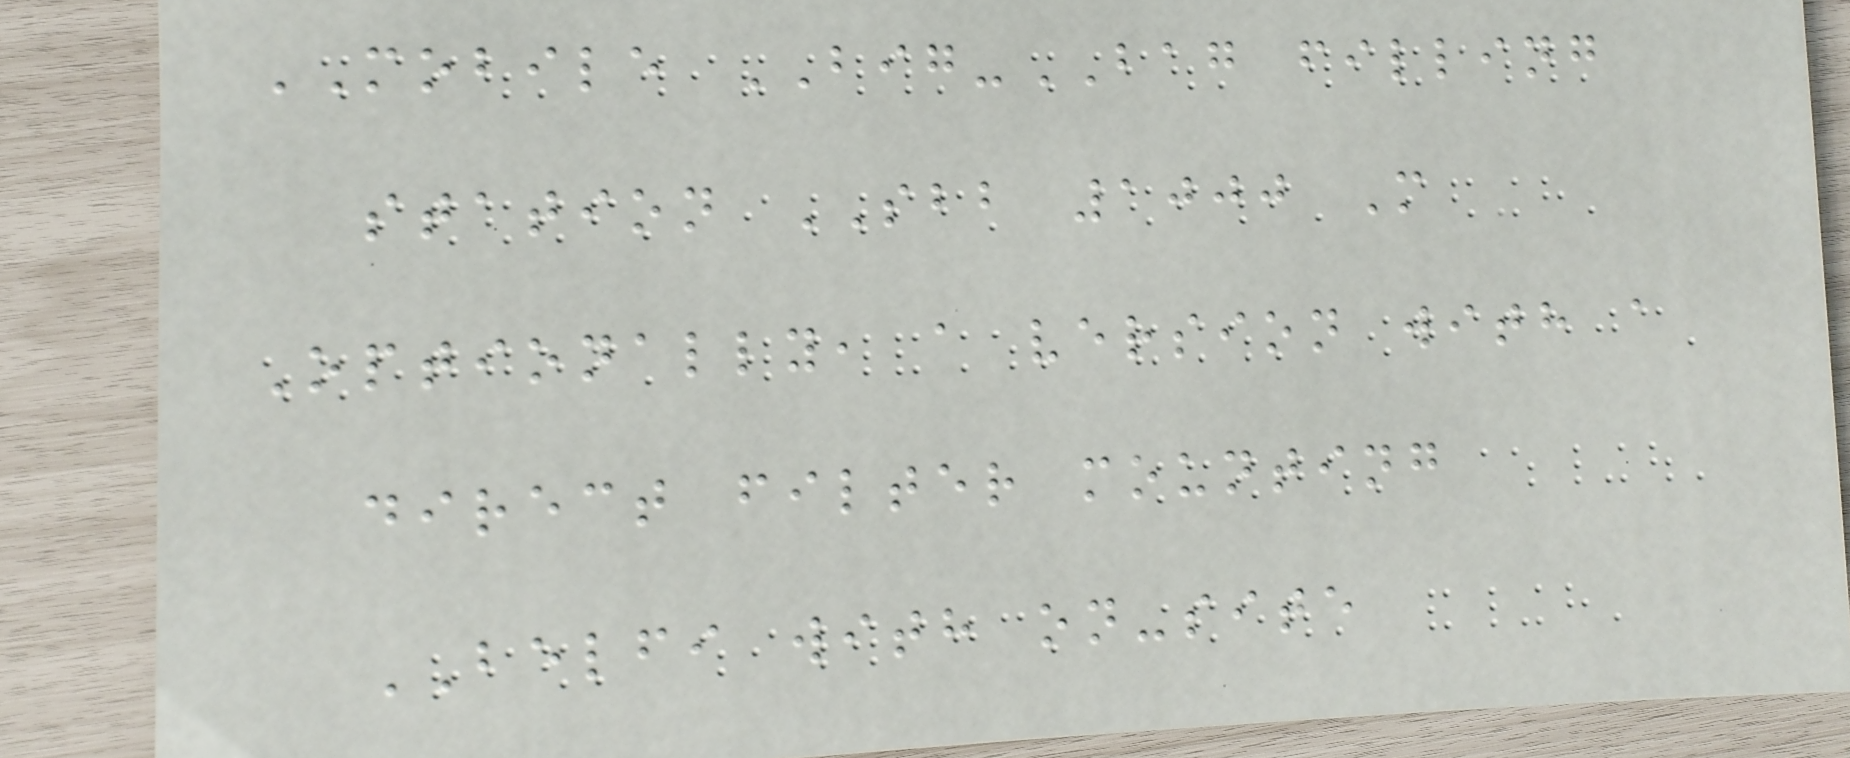MOBILE BIG-BAG filling
station SBB 1000 M
Optionally, a version with a
direct filter mounting
BELFI with on-site
